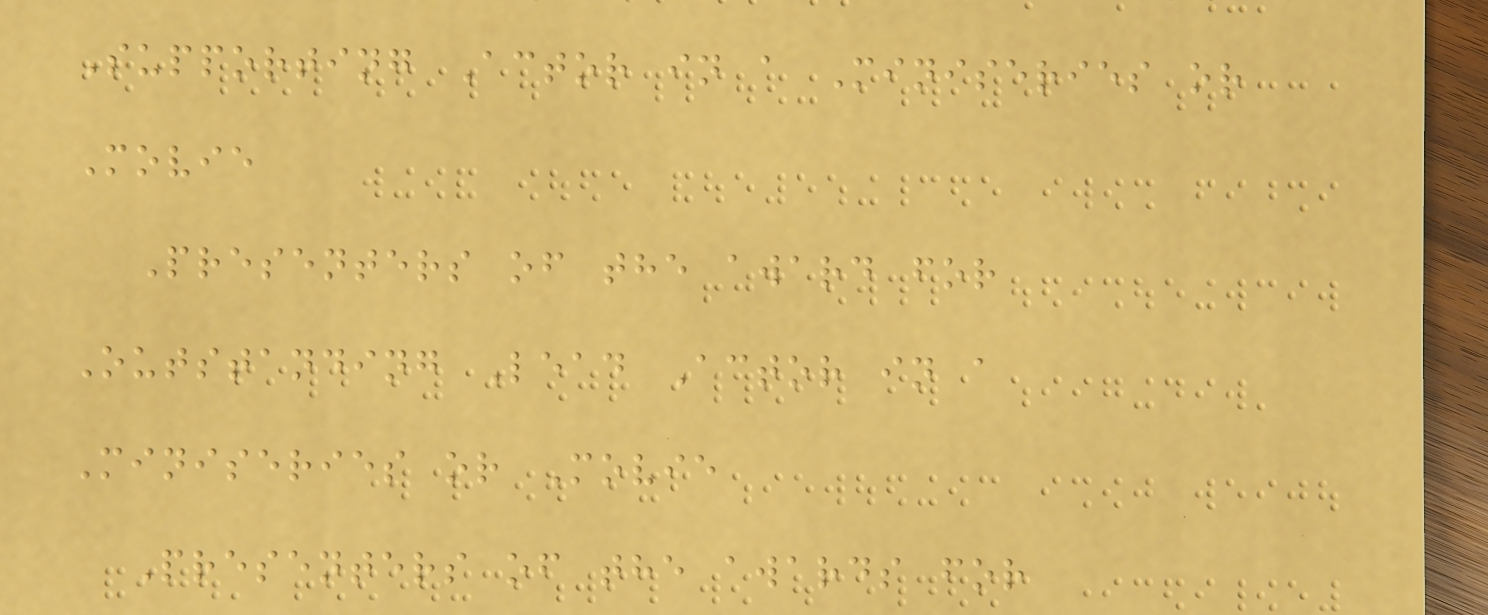Supporting Actor in a Miniseries or
Movie
Presenters of the award for
Outstanding Lead Actor in a
Miniseries or Movie
Presenters of the awards for
